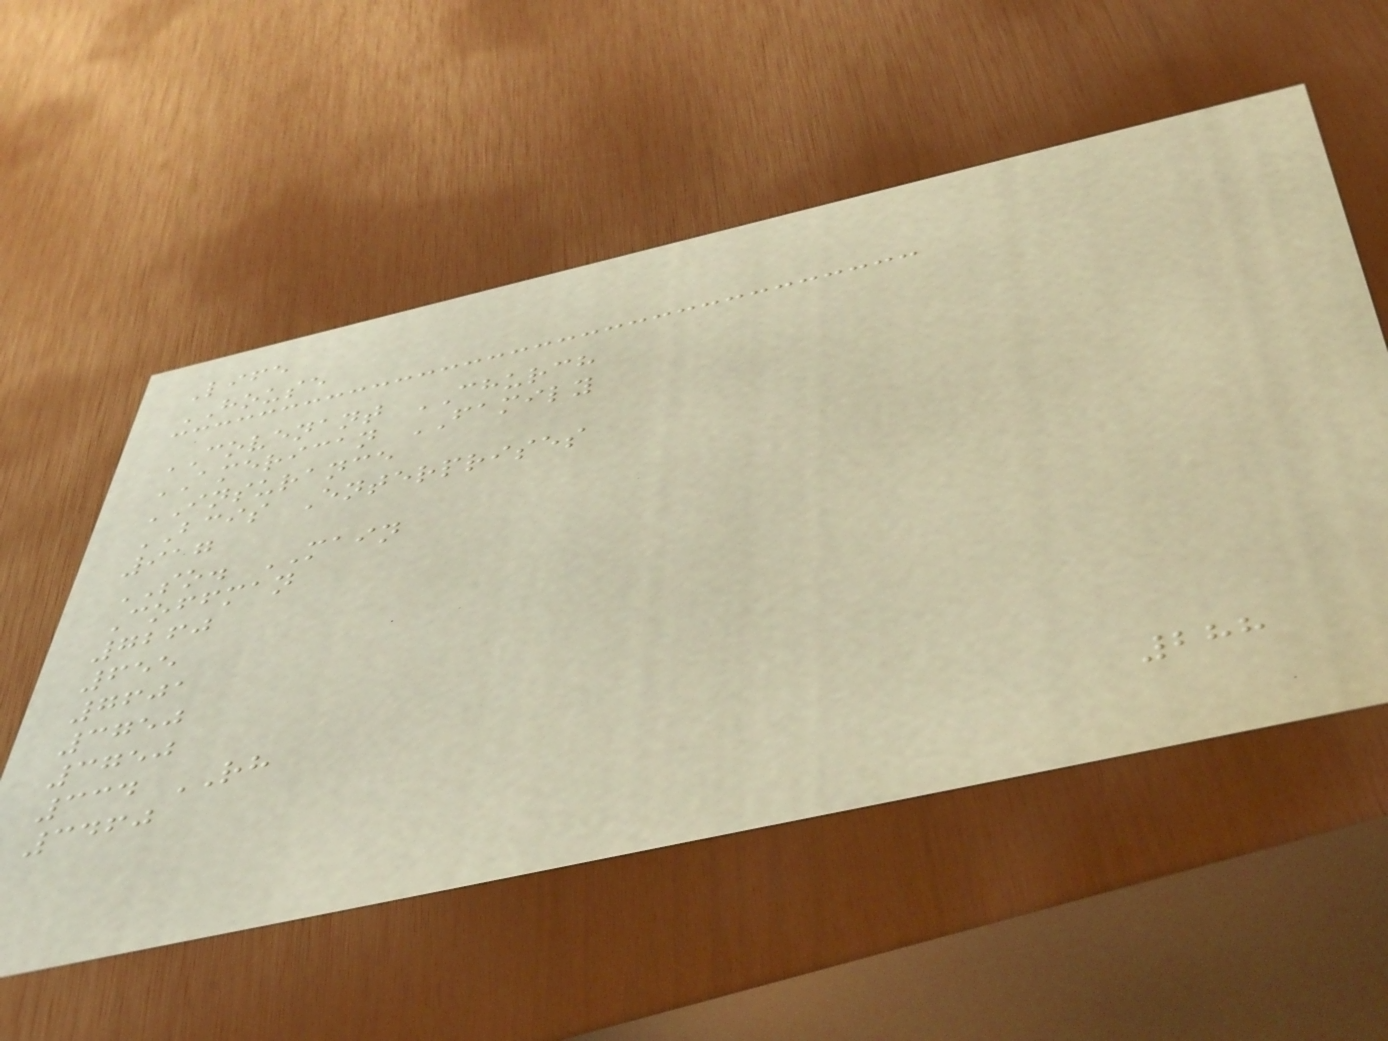Life
HOUSE
COVENANT CHURCH
AMERICAN FAMILY
INSURANCE
BCIS Enterprises
917
SO. MAIN
Coffman
7260
655
7601
3750
3750
334 RH
3460
288
